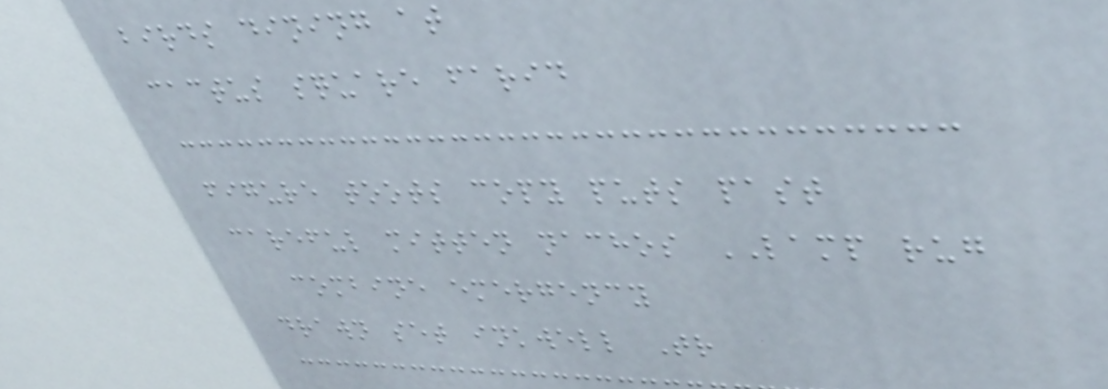birds dining at
cactus square farid
figure toots copy puts past
careful mitten nachos LAMP rug
combine emergency
drawn set inkwell Tr
